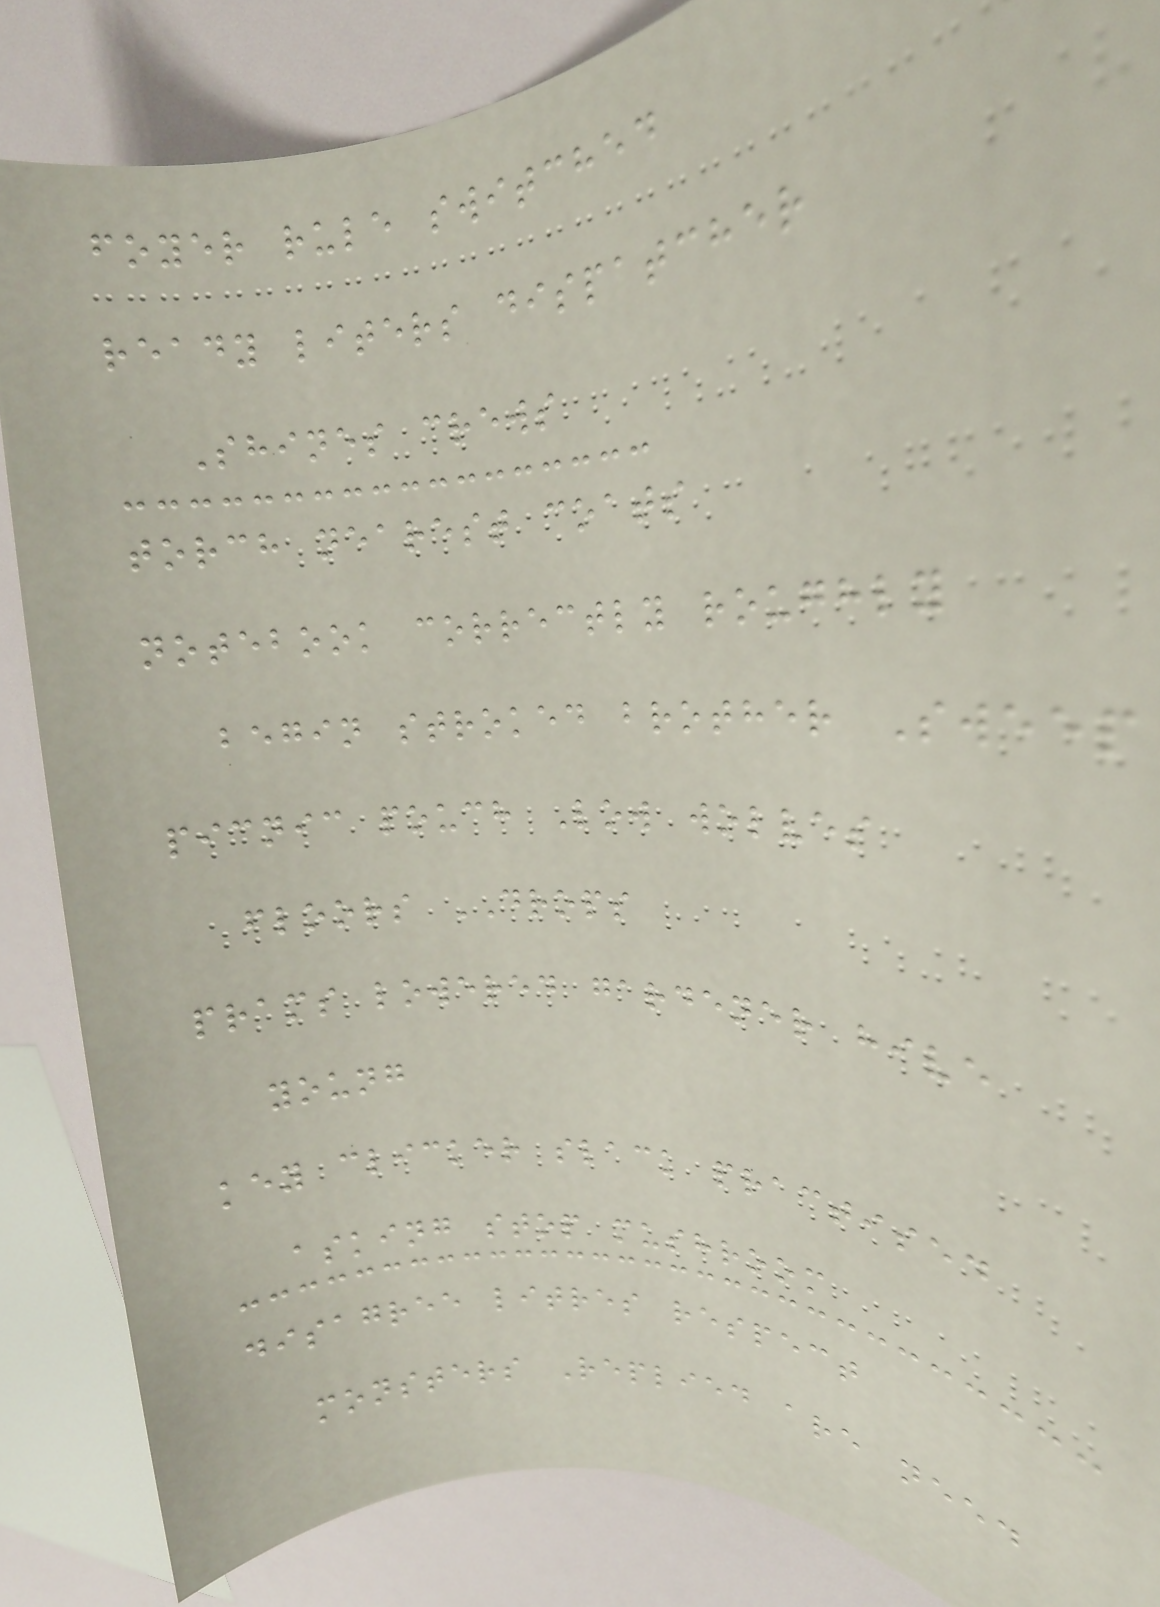foyer rule switched
ready liters dispatcher
Shines crews
torch nearest coats
notebook correctly roughly
begin stroked brother Sweep
picnic pouch Low wolves
floors DROPS
prams lowered gardener hive
young
key clicker slack practised
asking stop mushroom
disagree litres respect
monsters Replied are need
